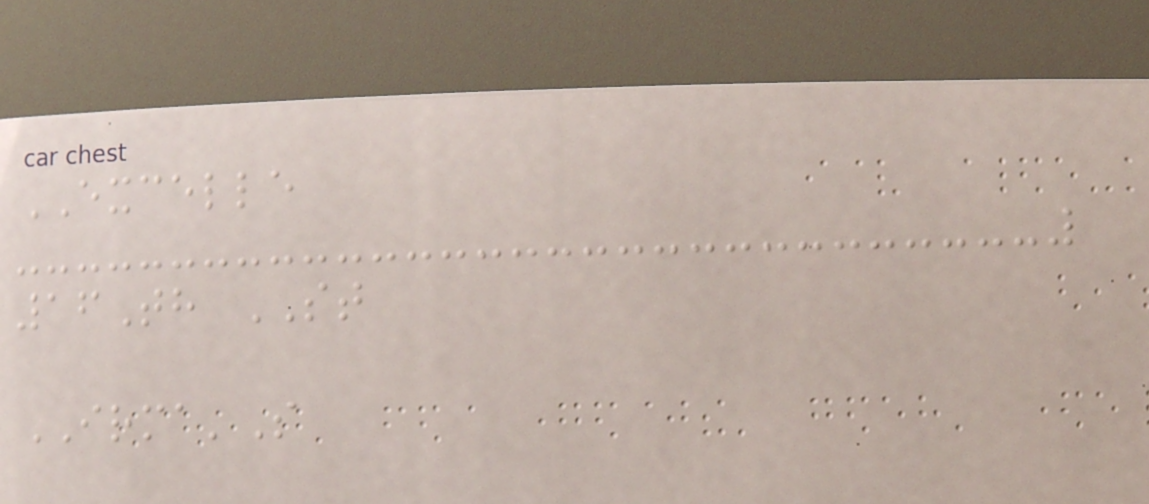EXCELLE
16Th ST
IRMA'S
